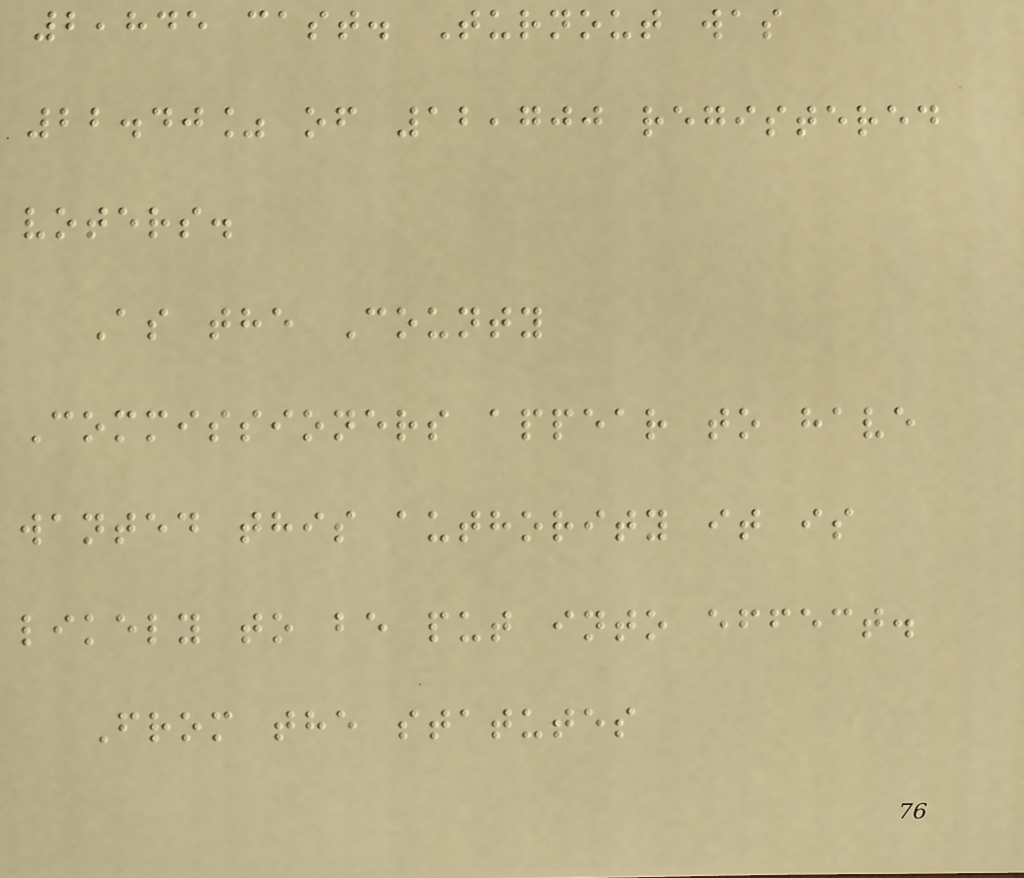2,845 cast. Turnout was
22.40% of 12,700 registered
voters.
As the County
Commissioners appear to have
wanted this authority it is
likely to be put into effect.
From the statutes
